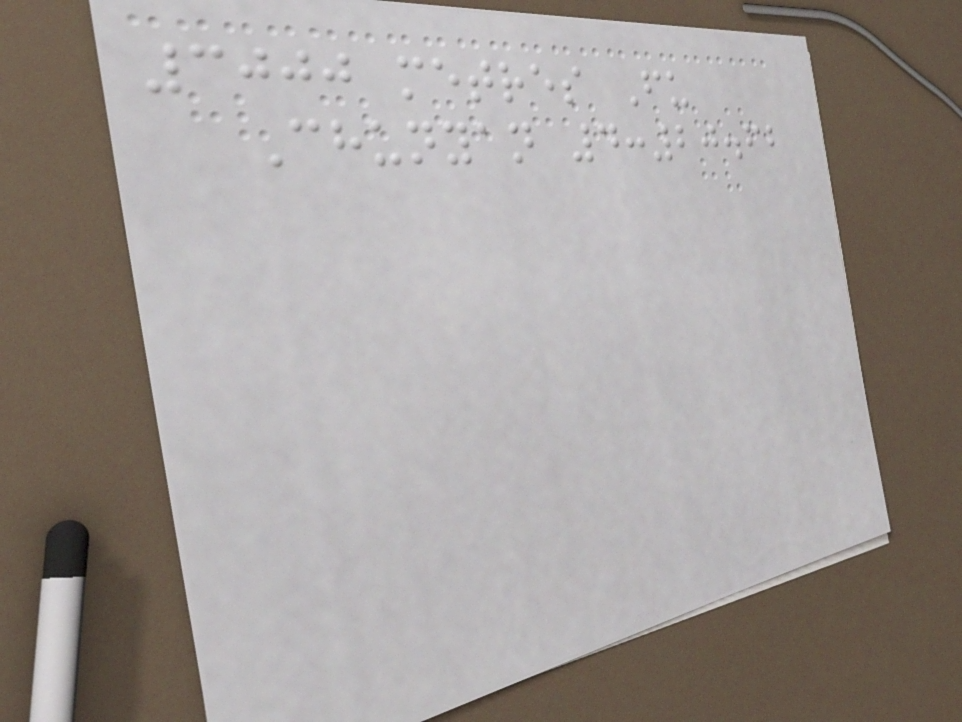3000 metres Fu
Chunyan 4:20.62
